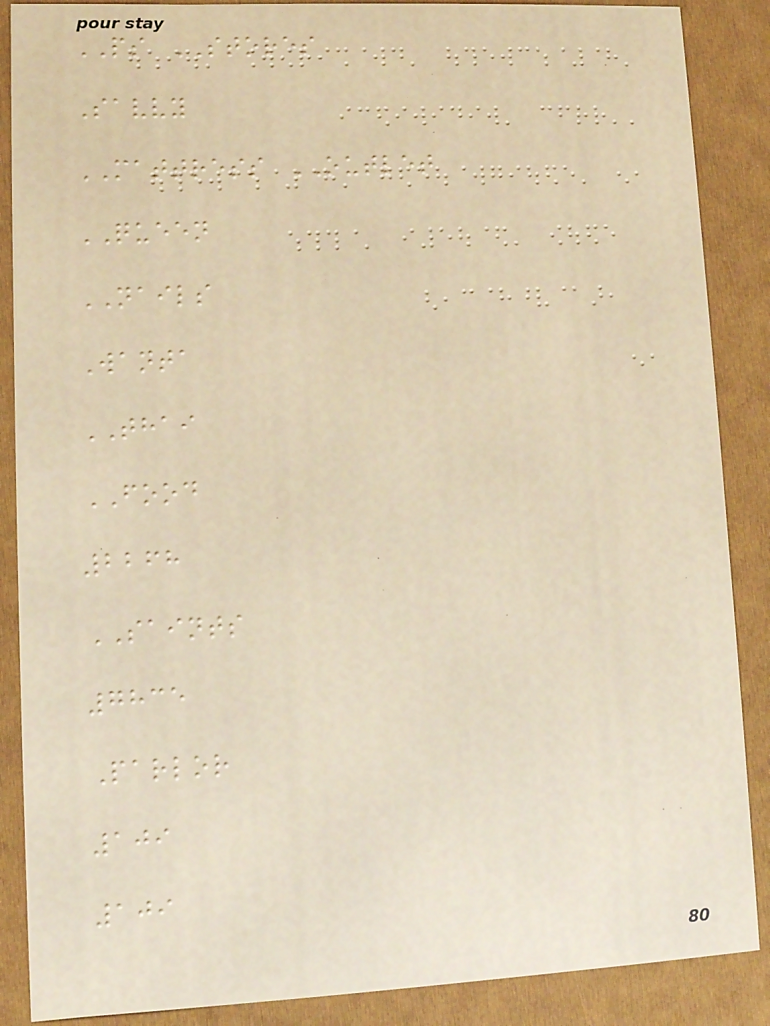PS STORES
Savvy
MATTRESS OUTLET
QUEEN
NAILS
Wanta
THAI
FOOD
2268
SAINTS
7835
Parlor
109
109
